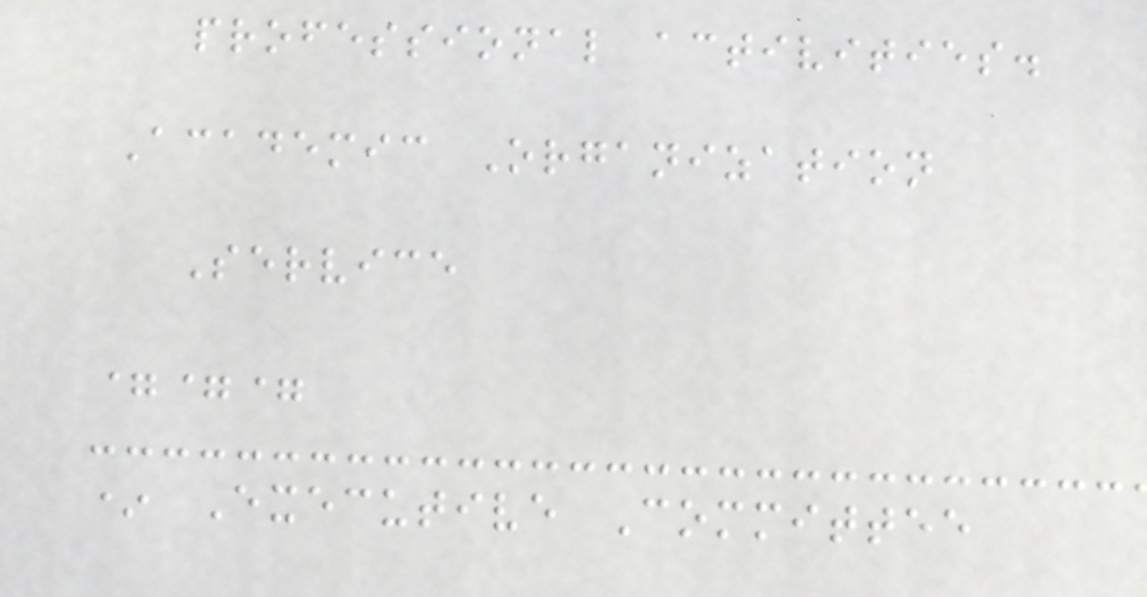professional activities.
Academic Organization
Service
===
* Executive Committee
